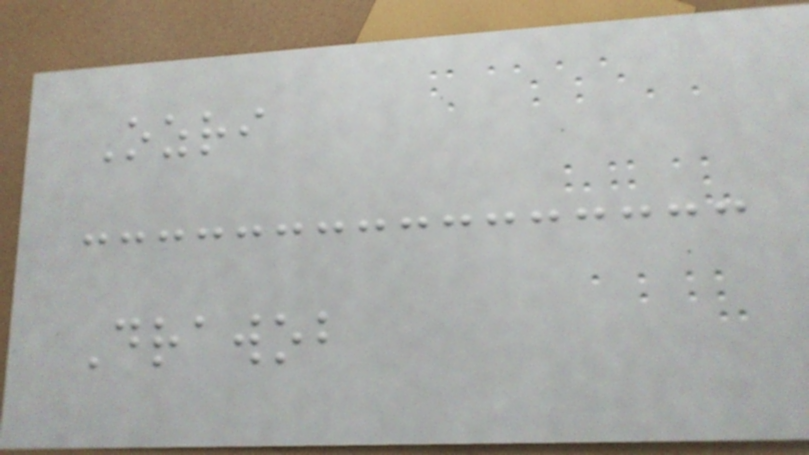Ozri
Drawob
